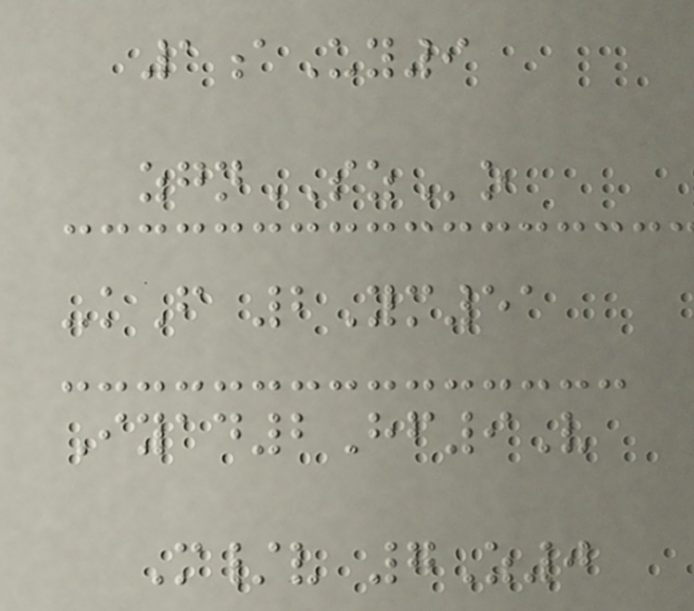1aUy9
zgnSZo
-kF 2Ym51
Iyad2Hf9V
M/v 7Z0
